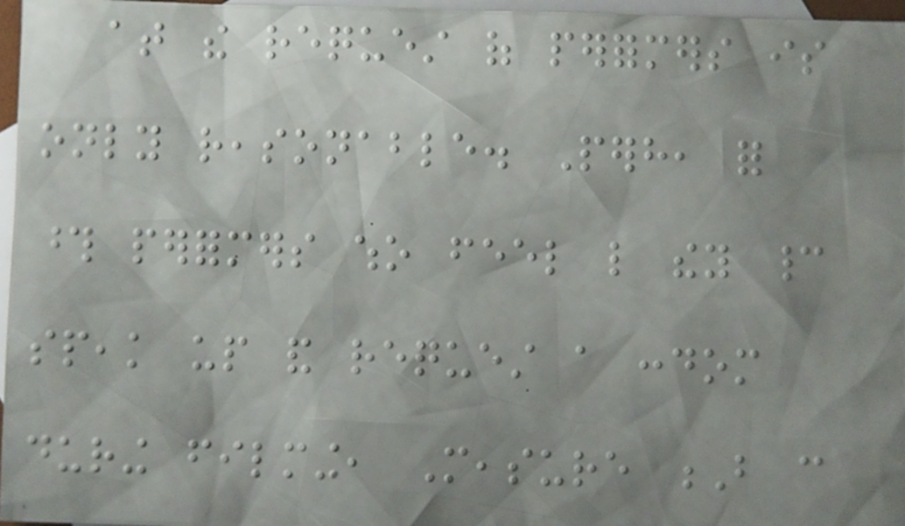at the request of performers is
only reasonable. Perhaps, for
those performers who feel like they cannot
speak up and request a condom
during filming, Measure B can
